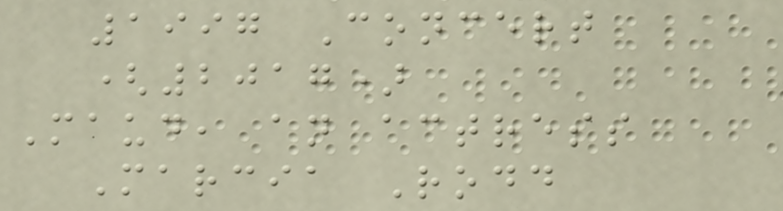1997 Concert
(2017)
Maud, an actress
Marcia Rodd
